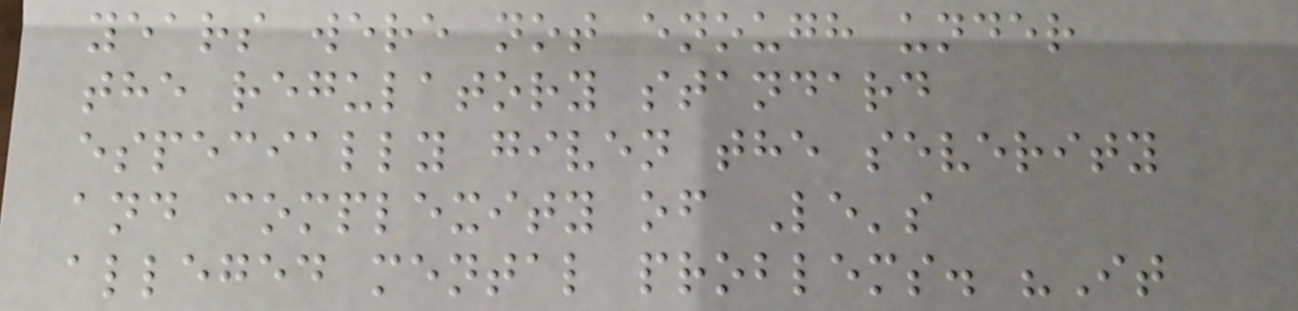years were not enough under
the regulatory standard
especially given the severity
and complexity of Le's
alleged mental problems. "It
